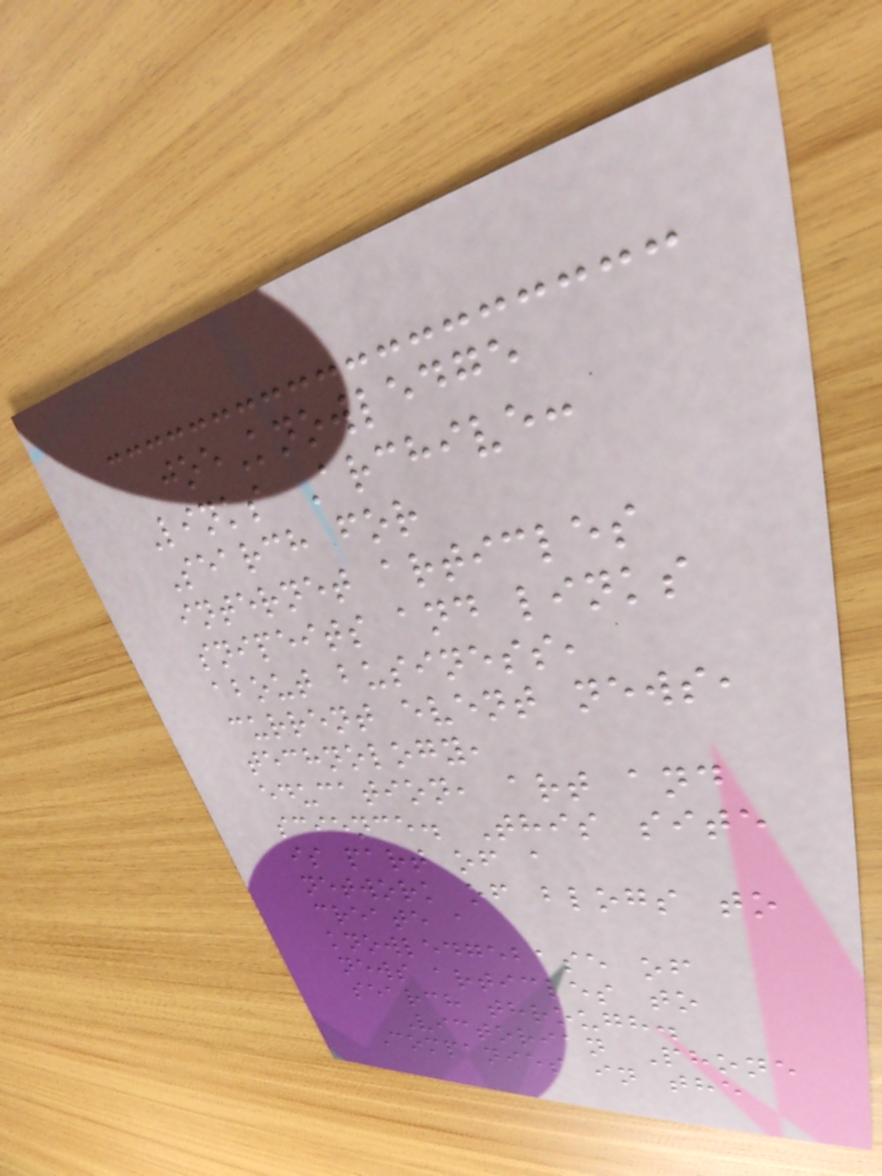joeKnowledge
Links Archive:
Search for
internet articles
snipeits and links
about business,
current event news,
technology,
education, art and
science. This site
is part of a
network of blogs to
create a
knowledgebase of
news articles to
search through.
Victorian Phone
Companies in the
